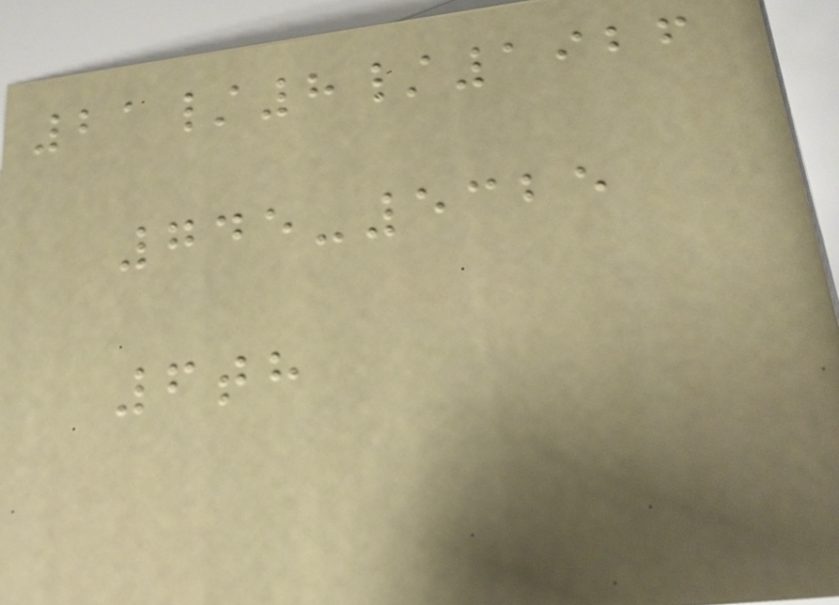21/8/1926
745-5325
6th
